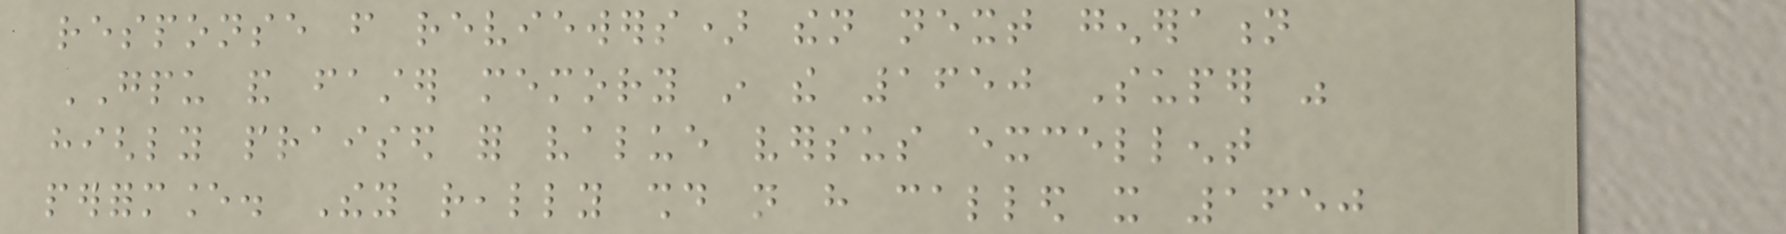response from reviewers) then next generation
GPU and faster memory in the 1650 Super was
highly praised for value versus excellent
performance. They really should not have called it 1650
